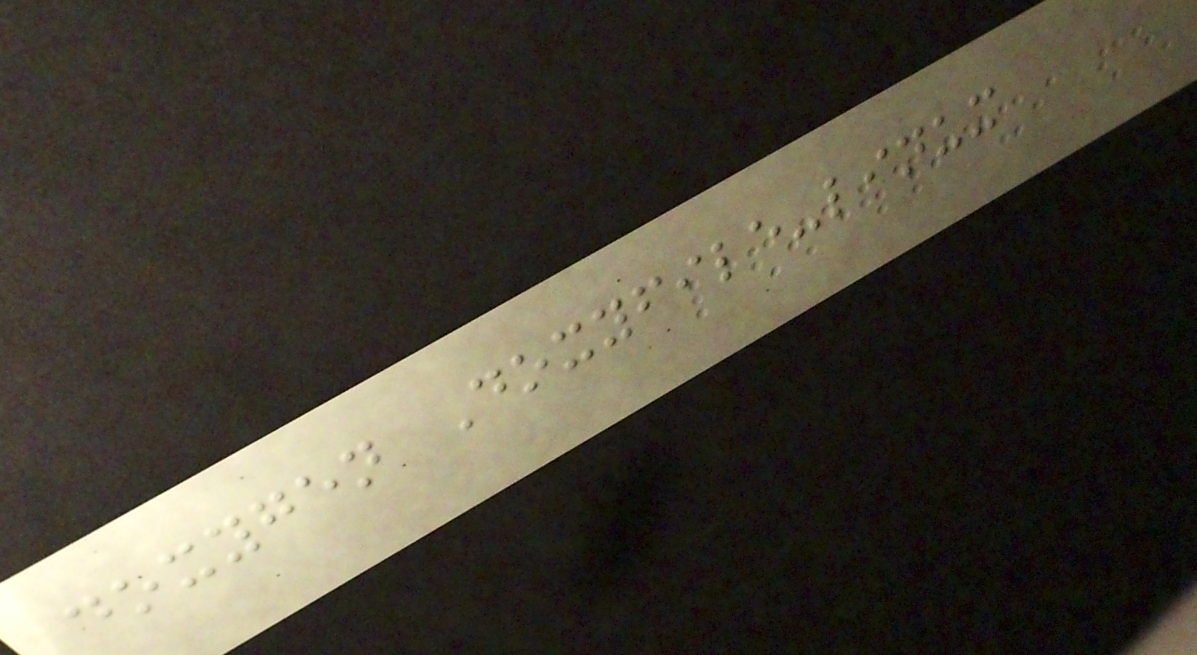doxygen Doxyfile-linux
